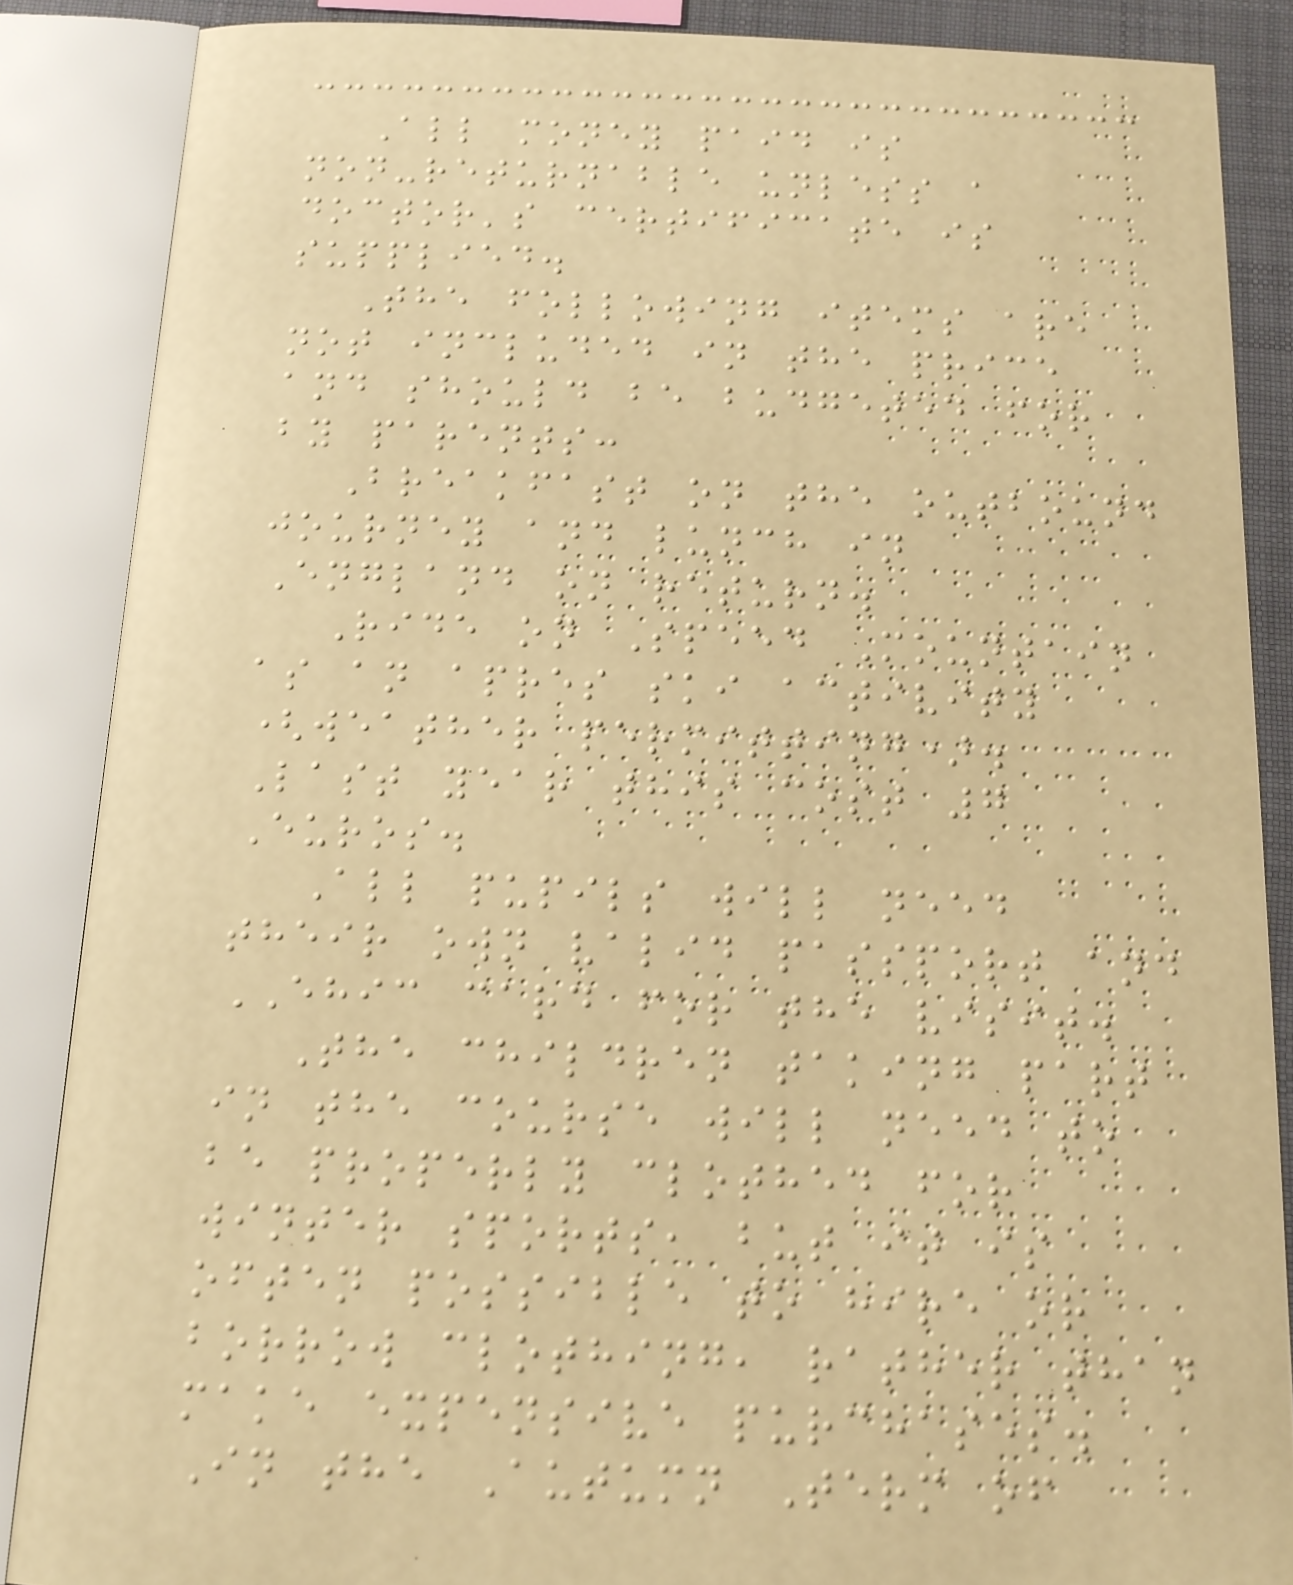All money paid is
non-returnable unless a
doctor's certificate is
supplied.
The following items are
not included in the price
and should be budgeted for
by parents:
Breakfast on the outbound
journey and lunch in
England on return.
Ride on Speed Mountain
as an apres ski activity
(weather permitting).
Last year this cost 7
Euros.
All pupils will need
their own valid passport and
EHIC card for the visit.
The children taking part
in the course will need to
be properly clothed for
winter sports, but it is
often possible to hire or
borrow clothing, rather than
make expensive purchases.
In the Autumn Term of
